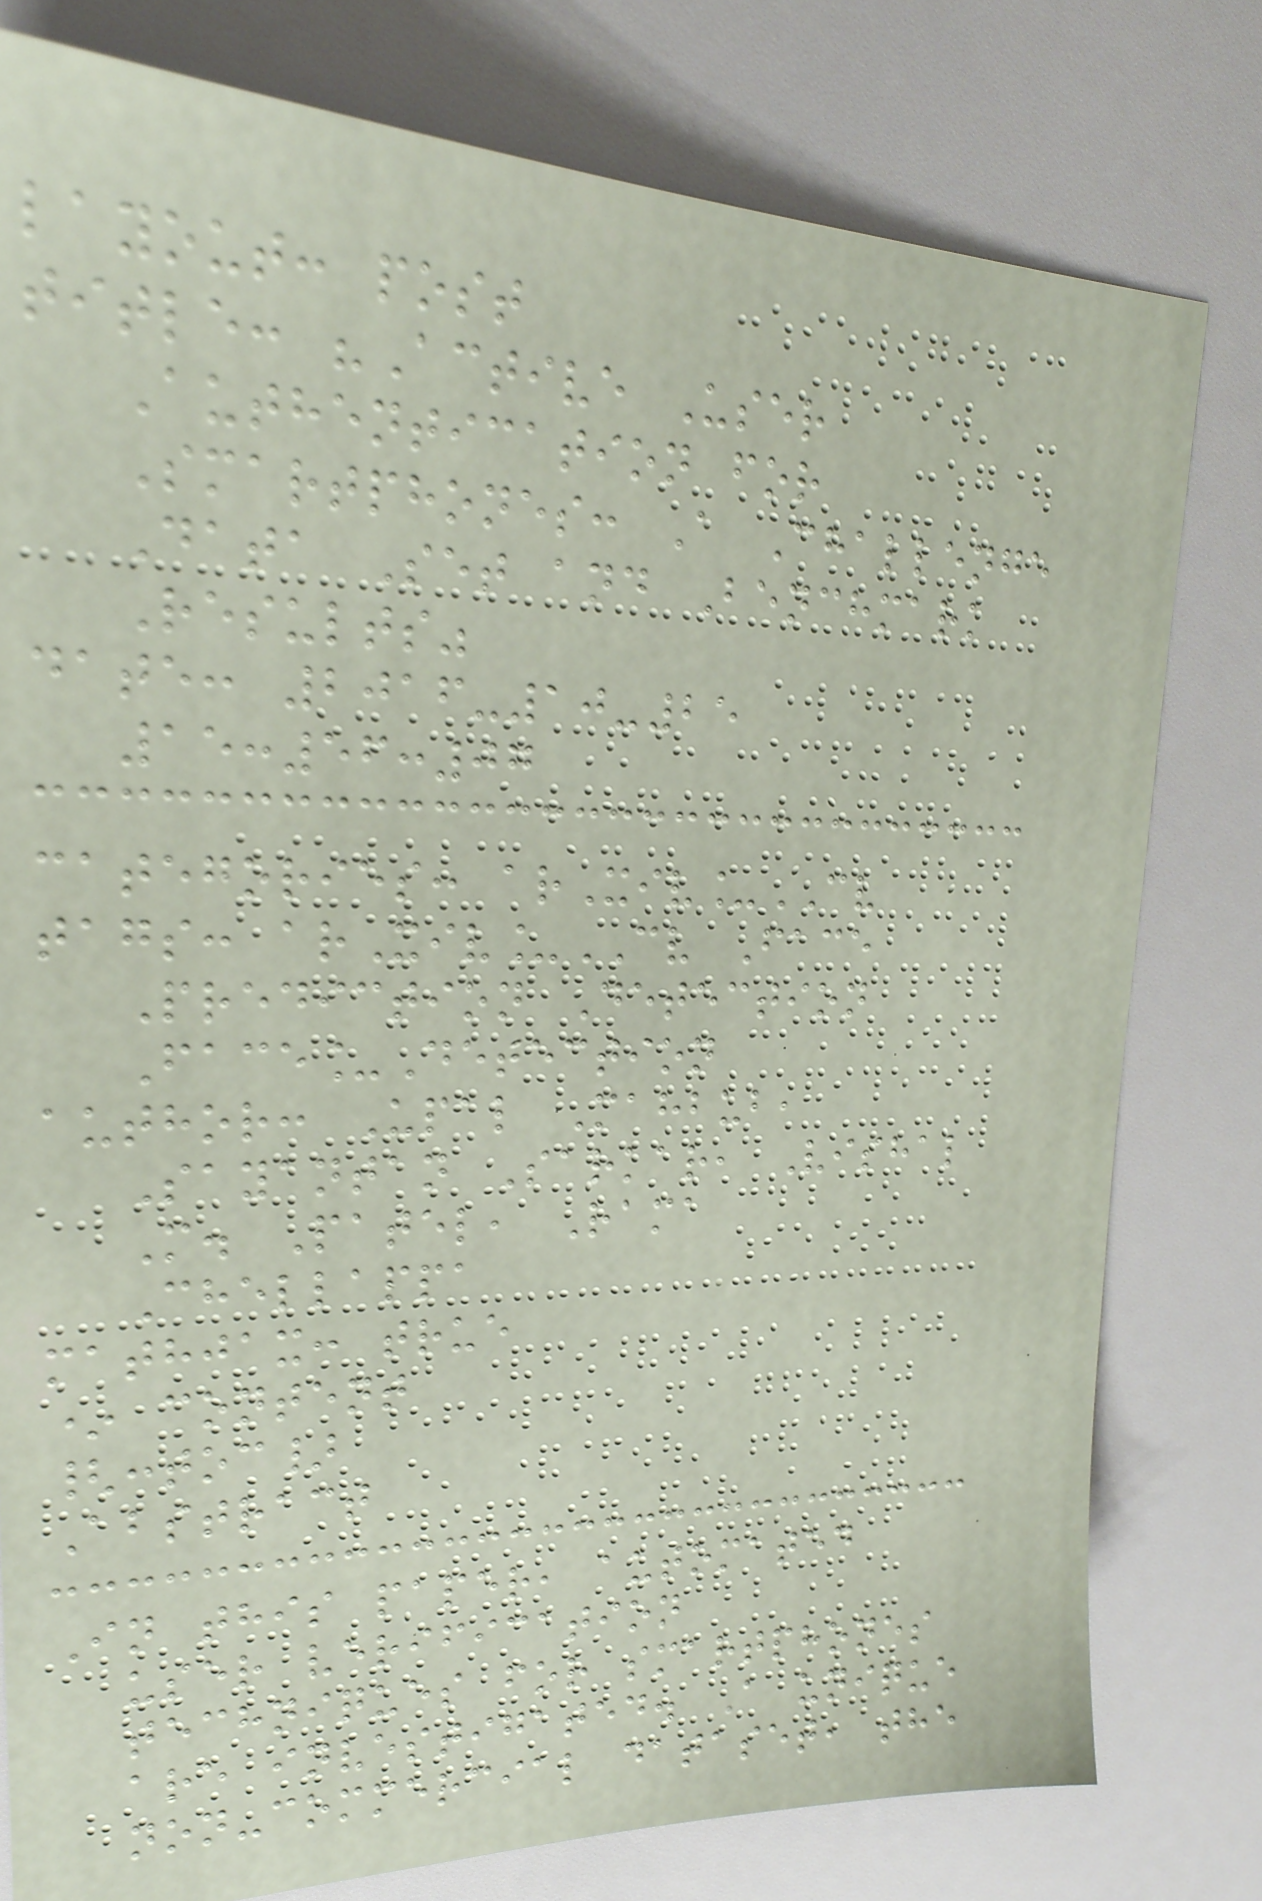layout: post
title: "Active User
Authentication for
Smartphones: A Challenge
Data Set and Benchmark
Results"
date: 2016-10-25
15:56:07
categories: arXiv_CV
tags: arXiv_CV Face
Prediction Detection
Face_Detection
author: Upal Mahbub,
Sayantan Sarkar, Vishal
M. Patel, Rama
Chellappa
mathjax: true
* content
{:toc}
Abstract
In this paper, automated
user verification
techniques for smartphones
are investigated. A unique
non-commercial dataset, the
